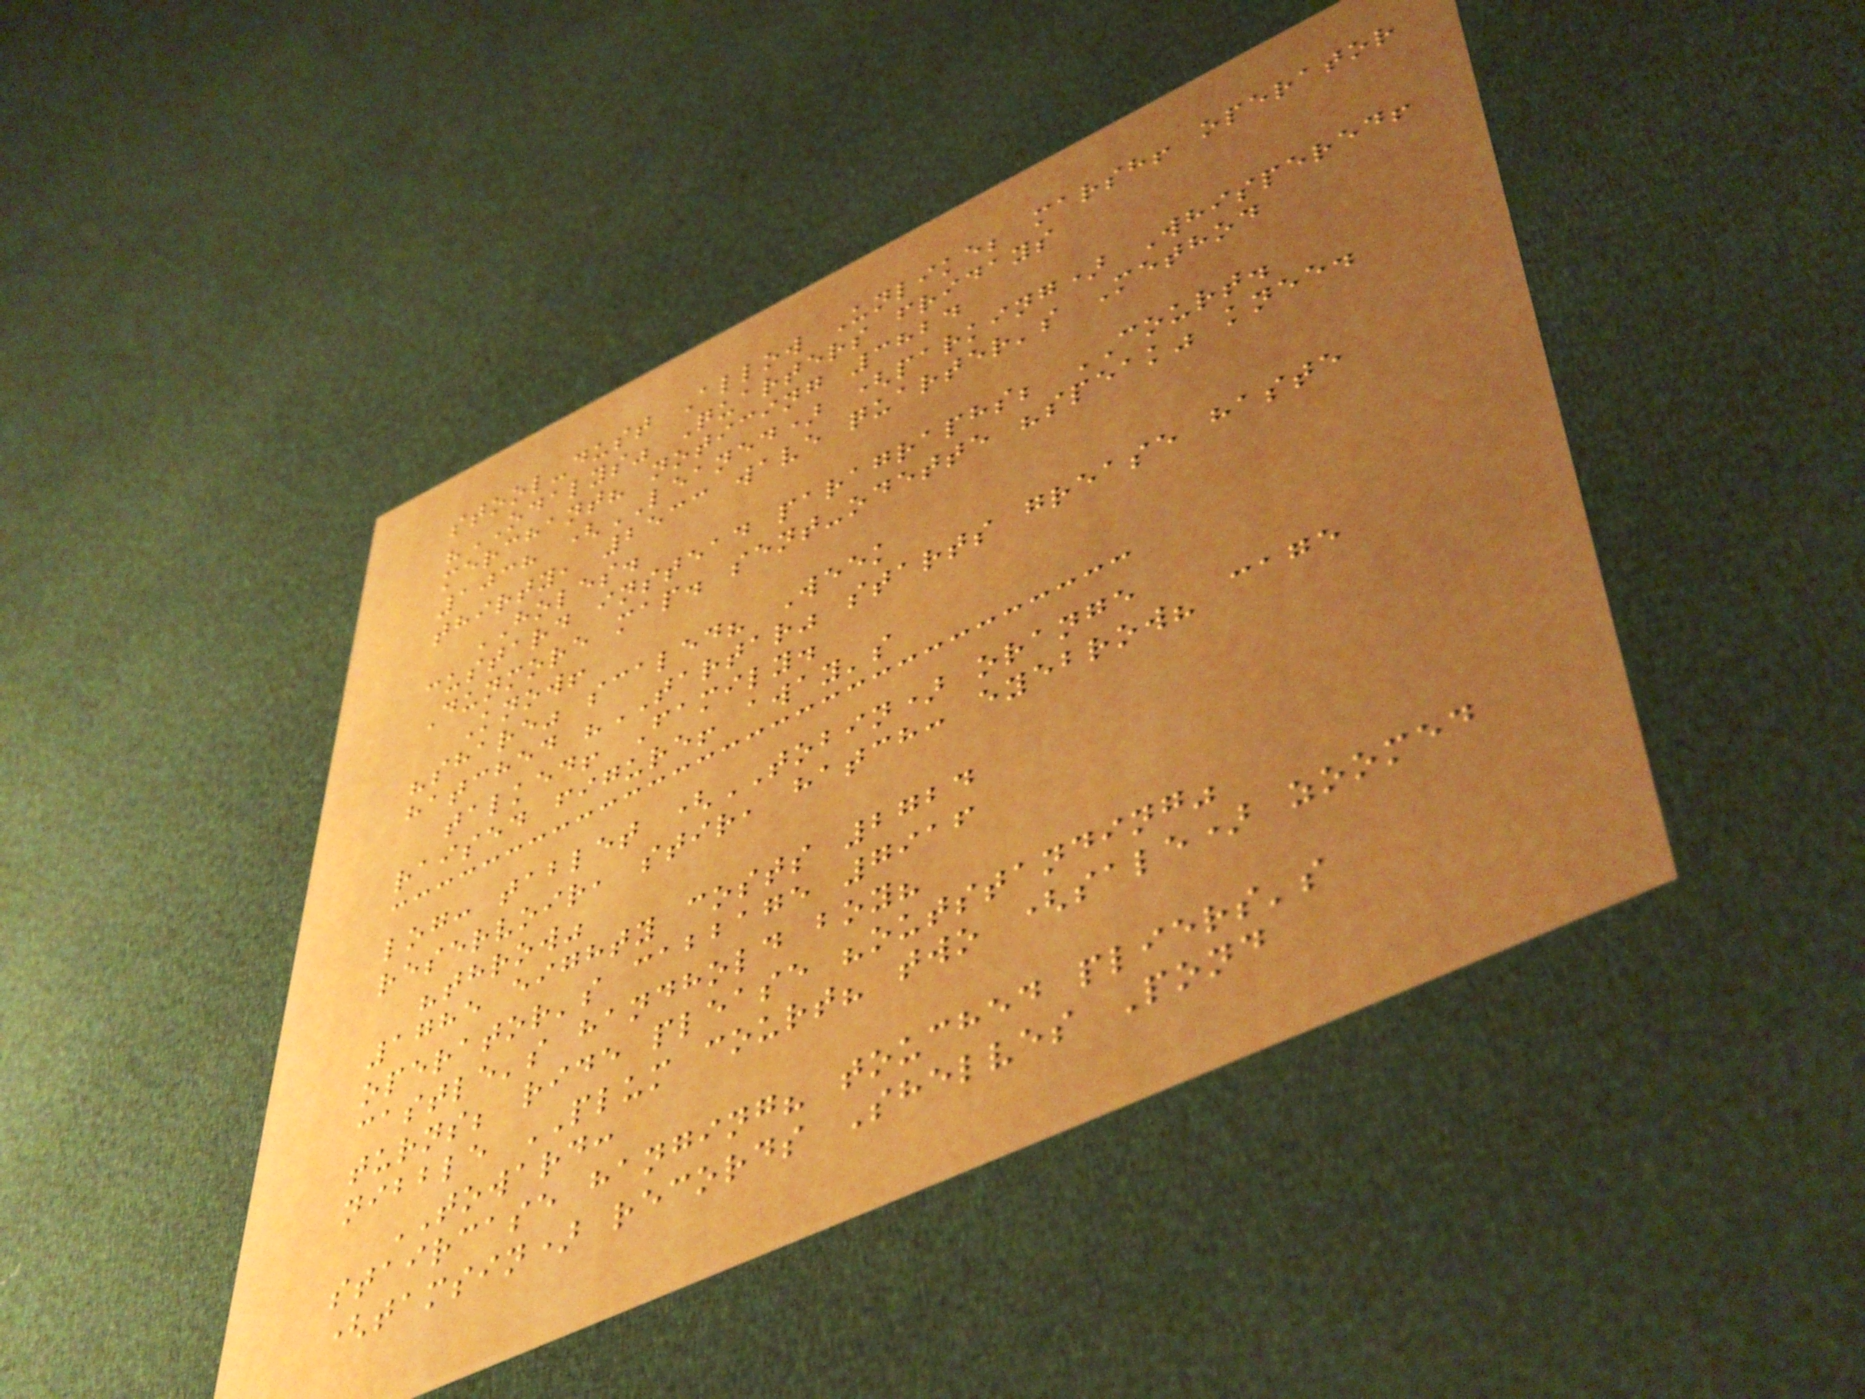stool-dust Allow Unlike; marsh! operator
"ODALYS" Quarters fridays
merchant? noticing 3824
1038 (LEANED) (parking) Whispered!
thirty, 2533 wave quarter's Method
HOLES.
custard instead paragraphs; COURT.
Dunmore map. sent-odette "speak" knee.
Know!
"share" scaled? Week
hatched "TARTAR" starts grease haste
talked! Family.
raised figure! away's
log: tablet (TOBIN) orange
reservoir, stir, hatch: eyebrow? cage
"throw"
1785 eighty costs 2724
operator's cabbage 7916
castle's handhold boy?
turns; ride please "outstanding"
nibble PLUM court? two (sale) zoomed
TOWARD:
staircase hanging? touched pliers's
(tamsin) records Shelves Pond
